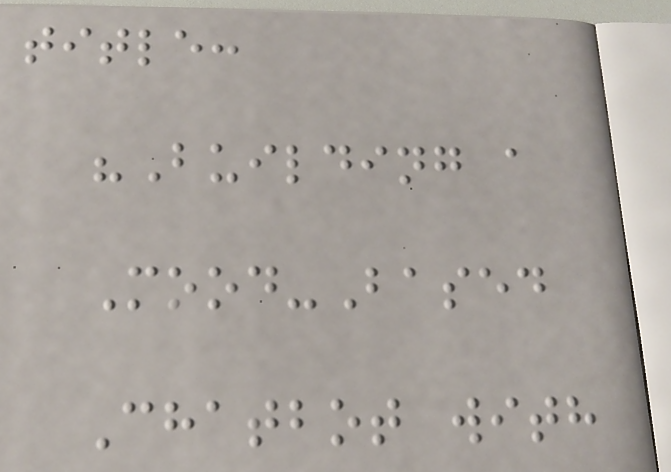title:
"Building a
Mood-Based
Chatbot with
